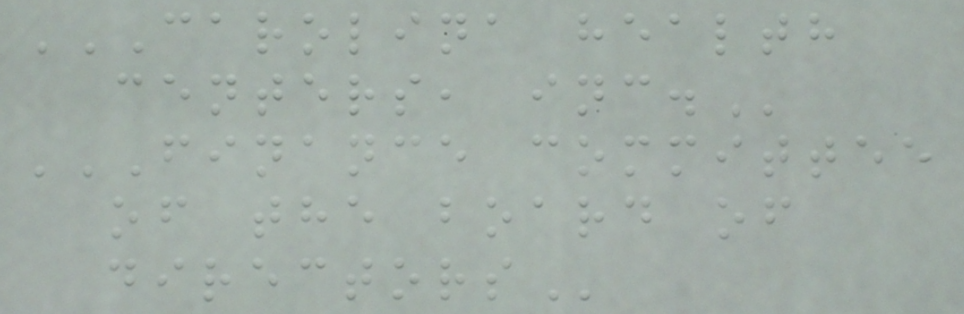CAROLINA HEALTH
CENTERS, INC.
FINANCE COMMITTEE
OF THE BOARD OF
DIRECTORS
